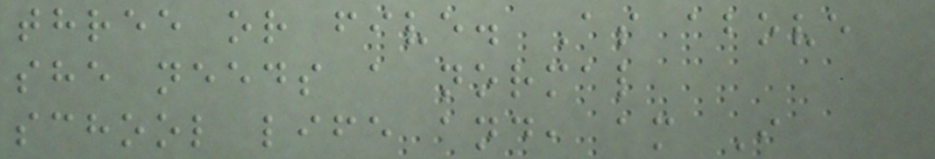three or five. As above
she needs a normal
school life and, am I
